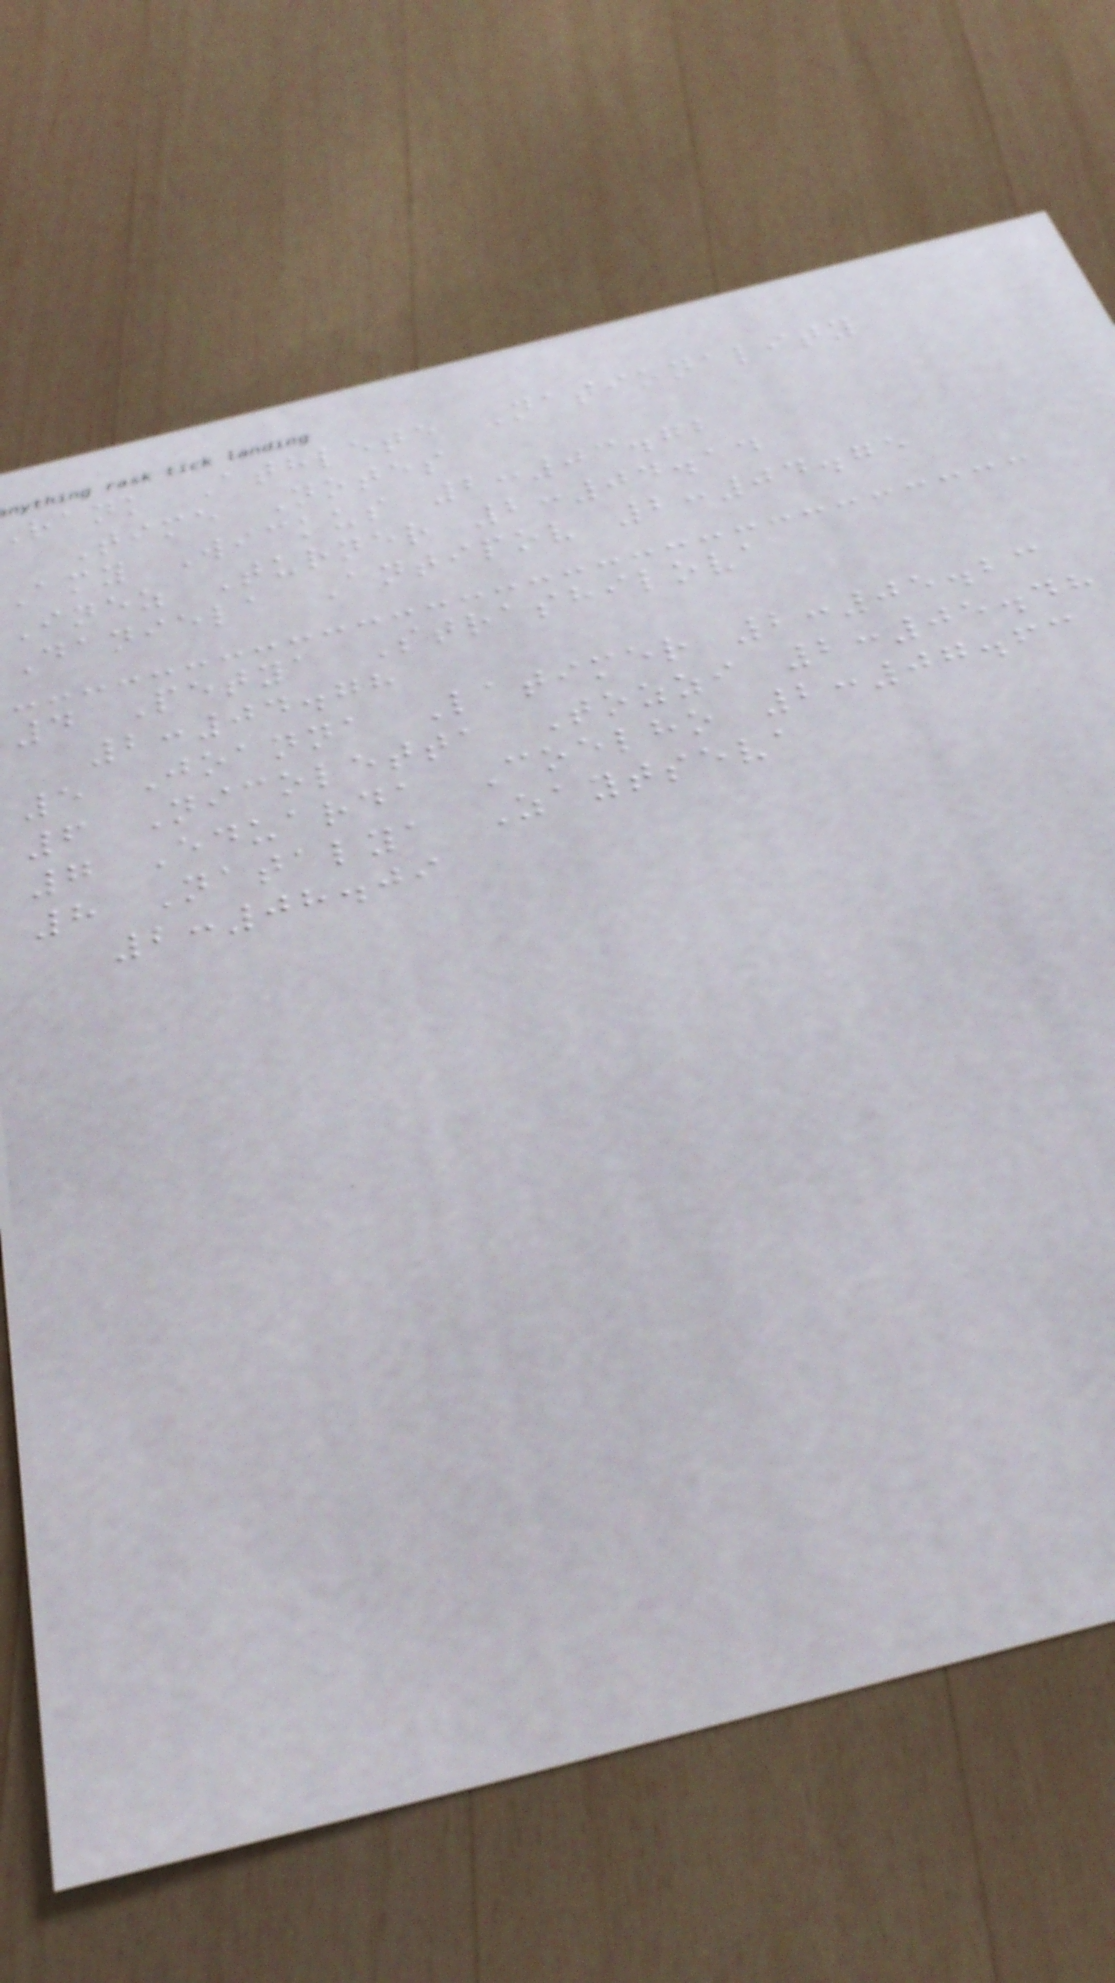rank Athlete Nationality
Time Notes
Amy Wickus 2:03.72
Inez Turner 2:04.14
Daniela Antipov 2:04.75
4 Petya Strashilova
2:04.78
5 Joanna Latimer 2:05.23
6 Nicoletta Tozzi 2:05.48
7 Eduarda Coelho 2:07.63
8 Natalya Zaytseva
2:08.09
